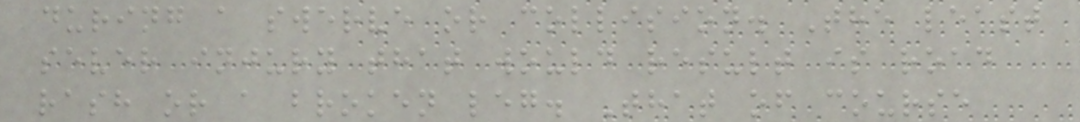during a swerve or collision. The least
sever injury that would result is road
rash or a broken leg. That of course
